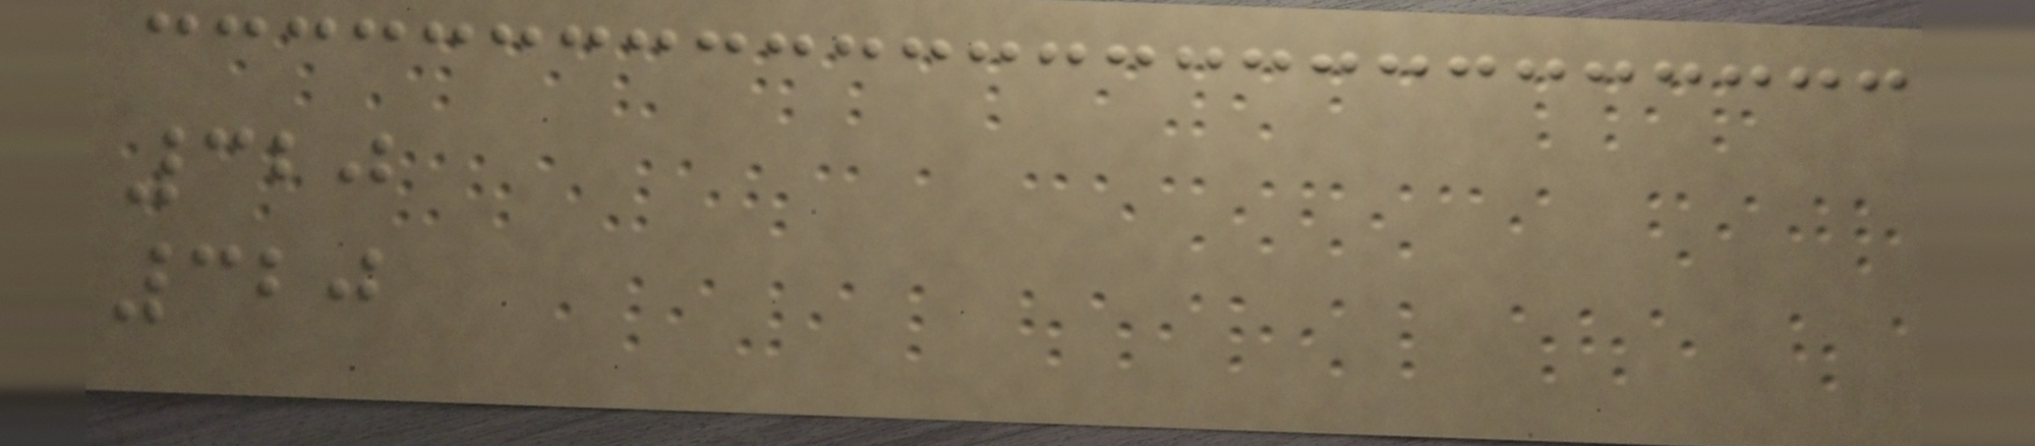320
320
